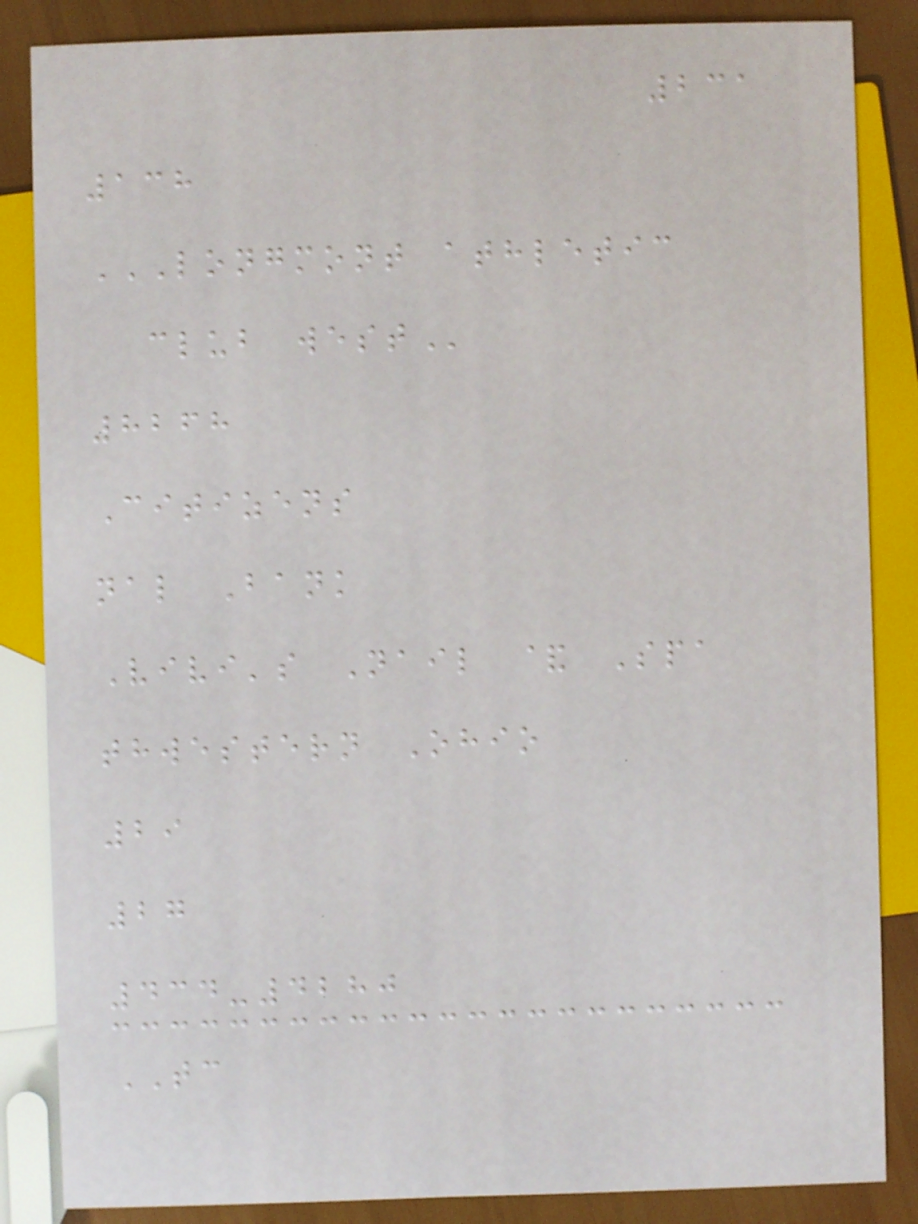231
138
LONGMONT ATHLETIC
CLUB WEST
8268
Citizens
nal Bank
Vivi's Nail & Spa
thwestern Ohio
29
27
434-4280
TC
